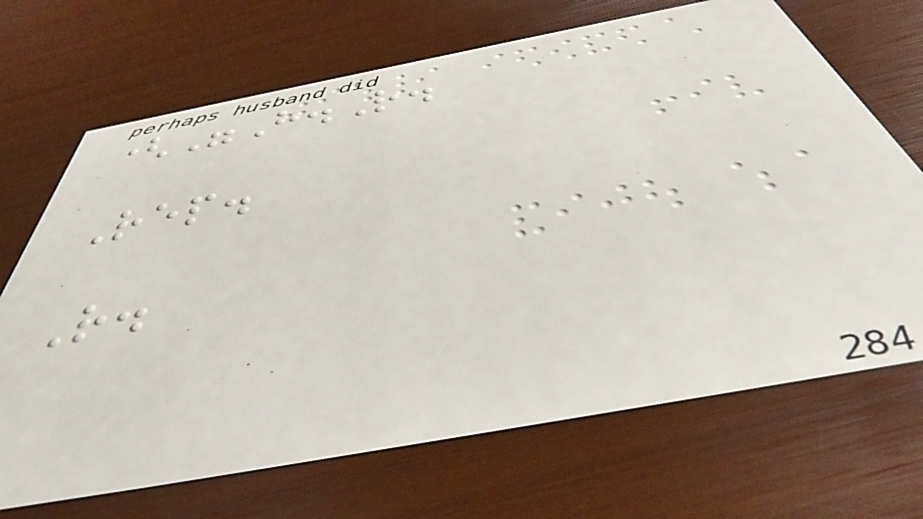("H.R.
Rep.
R.
